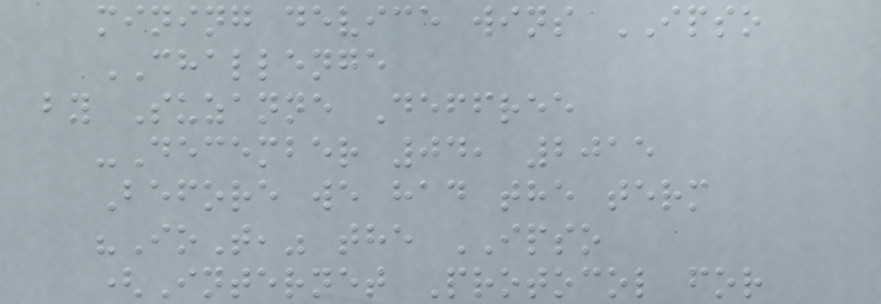mining device wins IPSO
CHALLENGE
by Suzanne Deffree
-December 04, 2015
Before we had the term
"IoT," the IPSO
(Internet Protocol for
